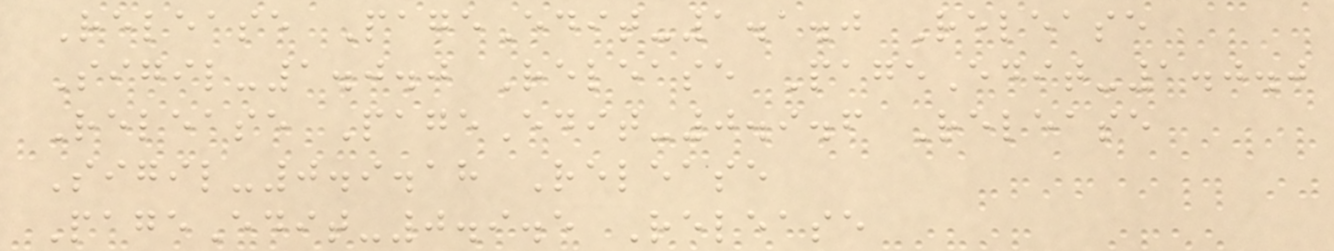Release PageEdit-1.1.0 Release
Sigil-1.0.0 Release PageEdit-1.0.0
Release PageEdit-0.9.6 Release
Sigil-0.9.18 Release
PageEdit-0.9.5 Release
